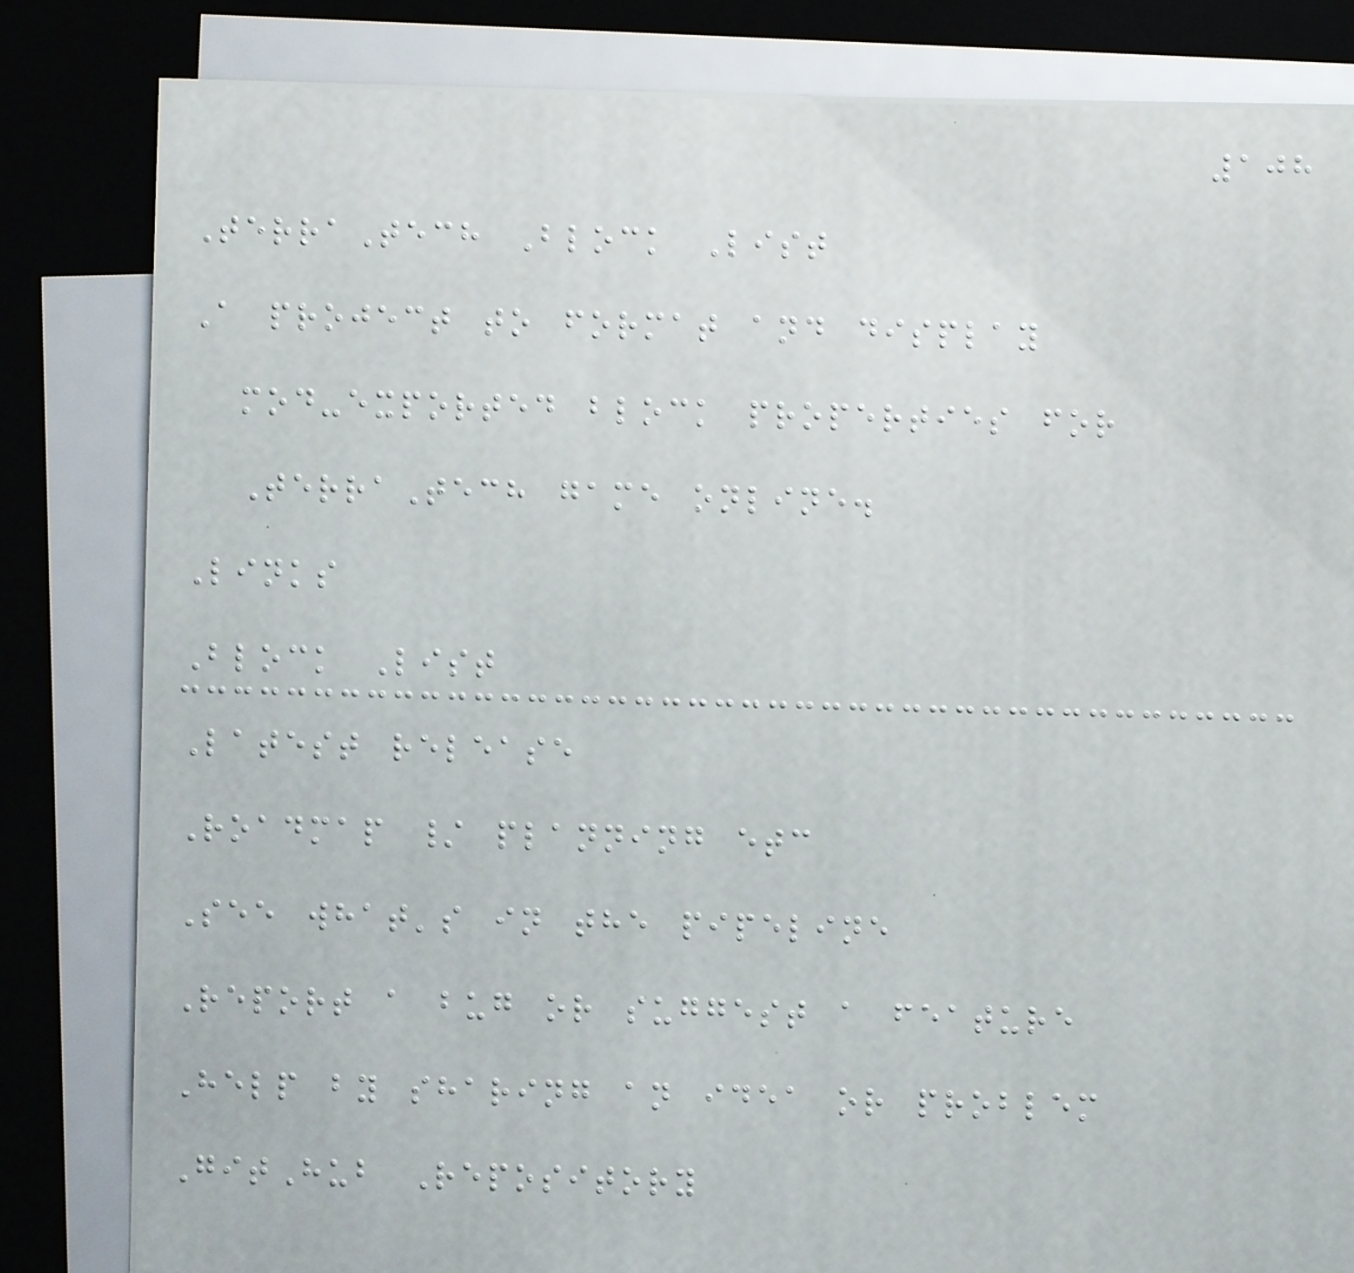108
TerraTech Block List
A project to format and display
mod-exported block properties for
TerraTech game online.
Links
Block List
Latest release
Roadmap / planning etc
See what's in the pipeline
Report a bug or suggest a feature
Help by sharing an idea or problem
GitHub Repository
